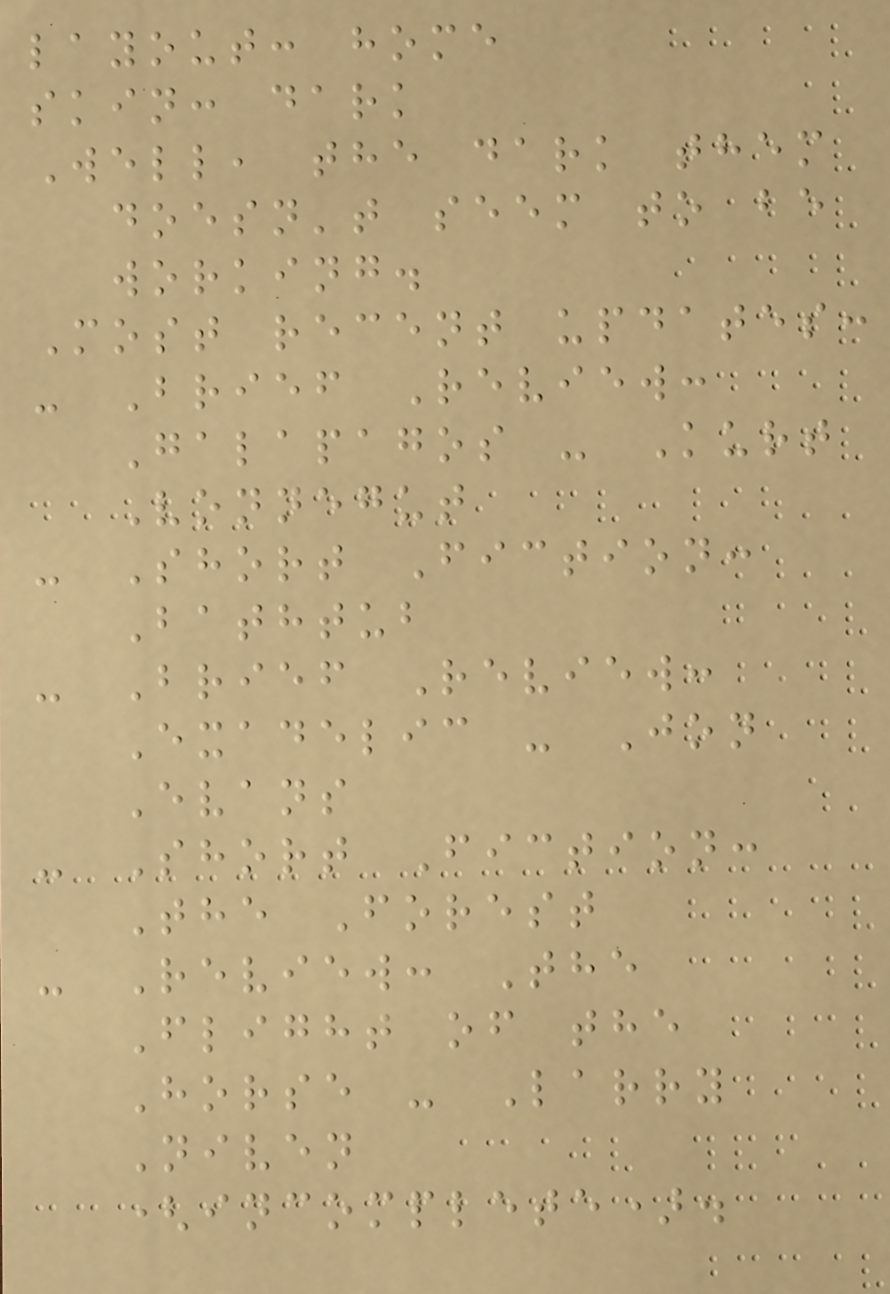layout: home
skin: dark
Well, the dark them
doesn't seem to be
working.
Most recent updates:
- Brief Review:
Galapagos - Kurt
Vonnegut
- Short Fiction:
Bathtub
- Brief Review:
Exadelic - Jon
Evans
- Short Fiction:
The Forest
- Review: The
Flight of the
Horse - Larry
Niven
(incomplete).
